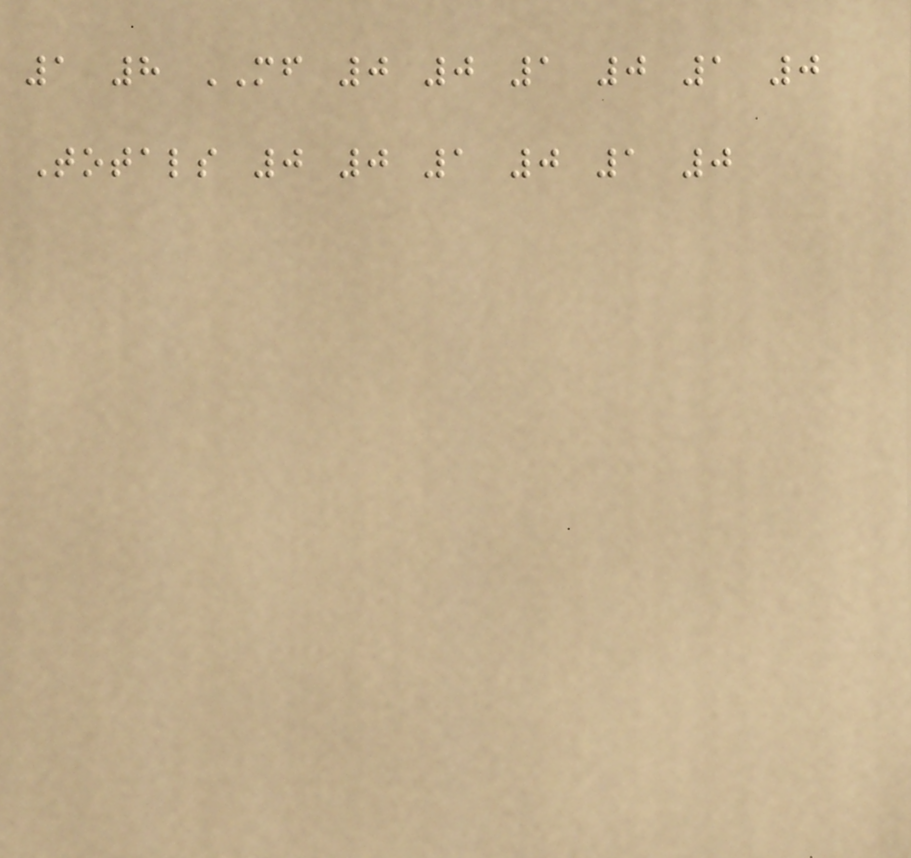1 8 MF 0 0 1 0 1 0
Totals 0 0 1 0 1 0
